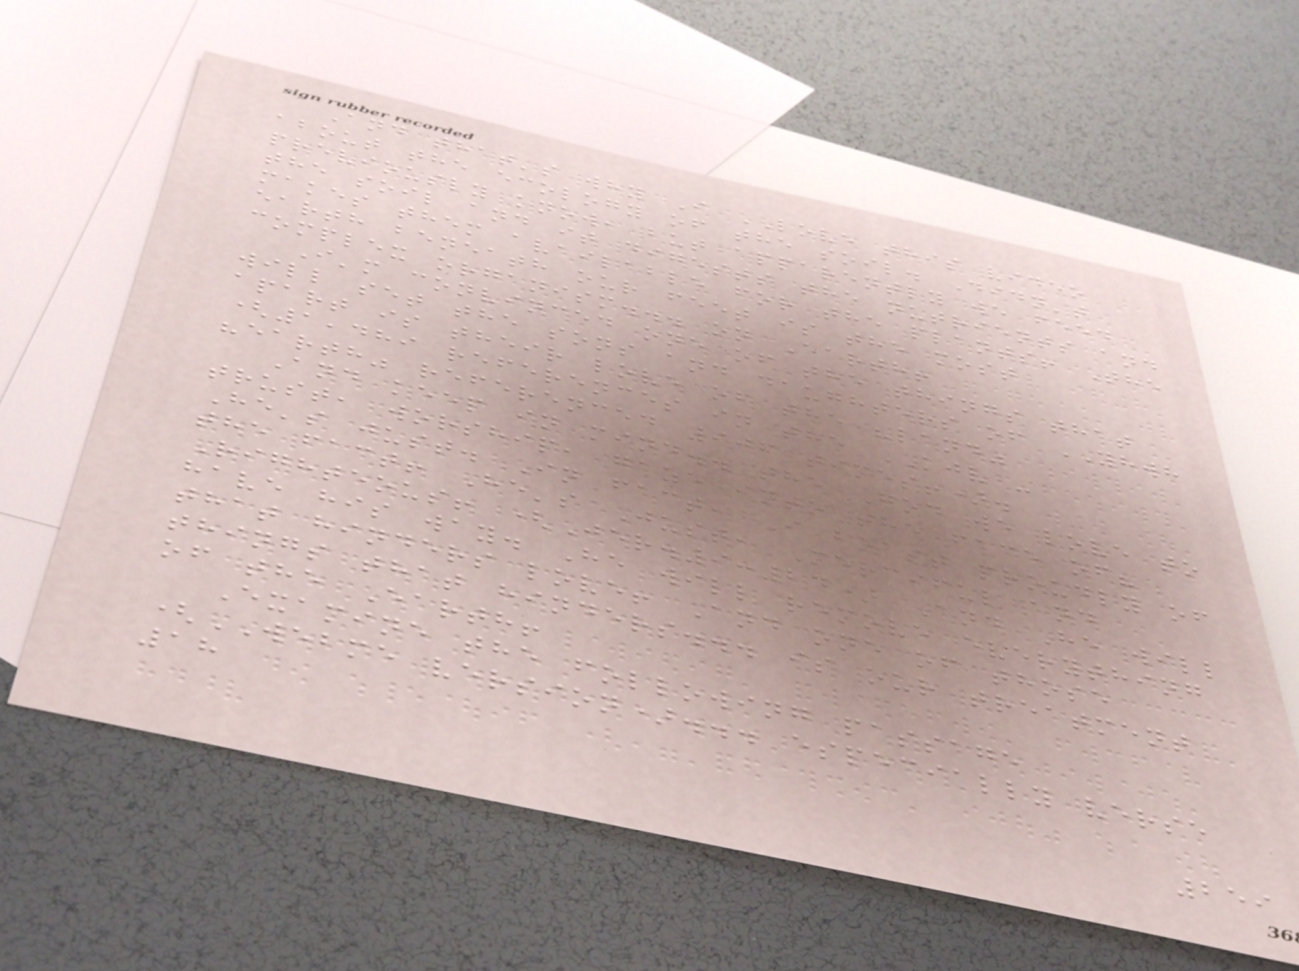And that's why I LOVE this video
about the ecology of the soil. Didn't
previously know, but apparently we feed
the soil and it digests the nutrients and
makes them available for the plants! The
earth beneath our feet is the most
complex organism... on Earth!
I'm convinced one of the things that
will set the sons and daughters of YHWH
apart is their love of the "land"
(1,489 references in the KJV -
"earth" referenced 906 times!).
And keep in mind.. the God we love to
trust, worship, gaze into the face of?
He's just. In fact, I boast proudly of
the fact! He's Just, Merciful and
Righteous! (Jer.9:24) And He will
have his way. He will remove everything
that hinders love! And one of those
things that hinders... is our treatment
of the Earth!
Examine the following passage
(WEBME version)... especially verse
18
259
